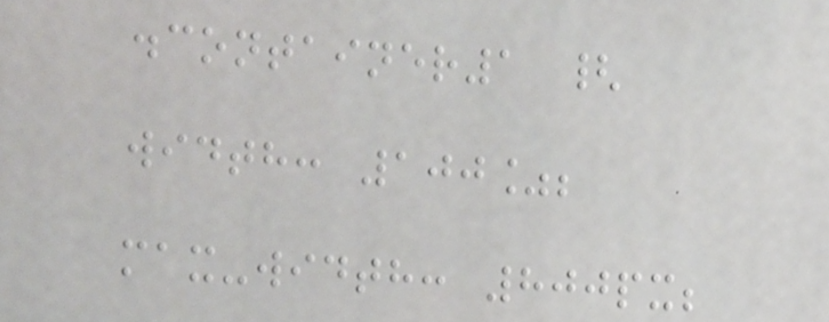.container1 {
width: 100%;
max-width: 800px;
